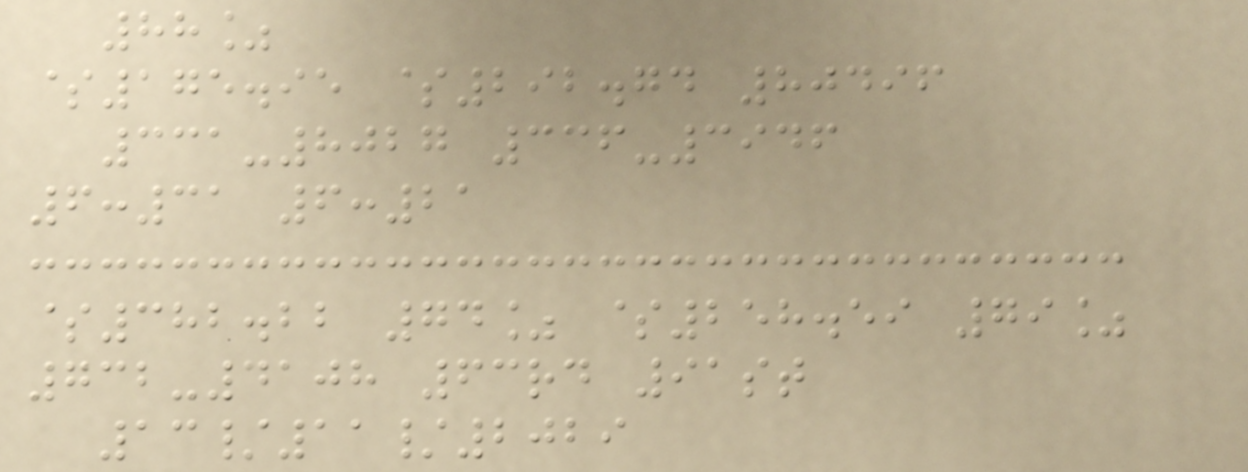88%
$175.95 $292.74 80496
331-8027 336-3946
6:31 6:21
$382.22 74% $258.59 79%
732-4108 63rd 91st
13/11/2029
